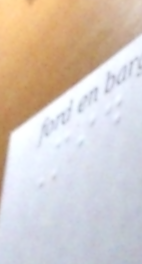Mid
